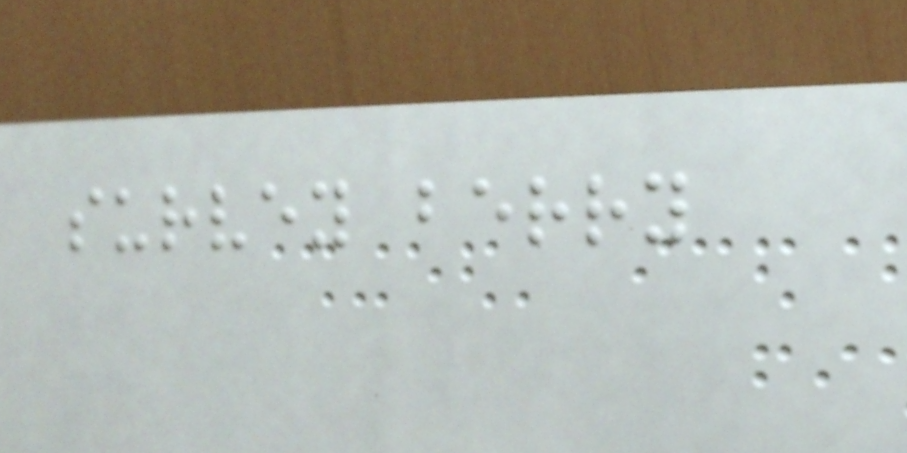survey berry
